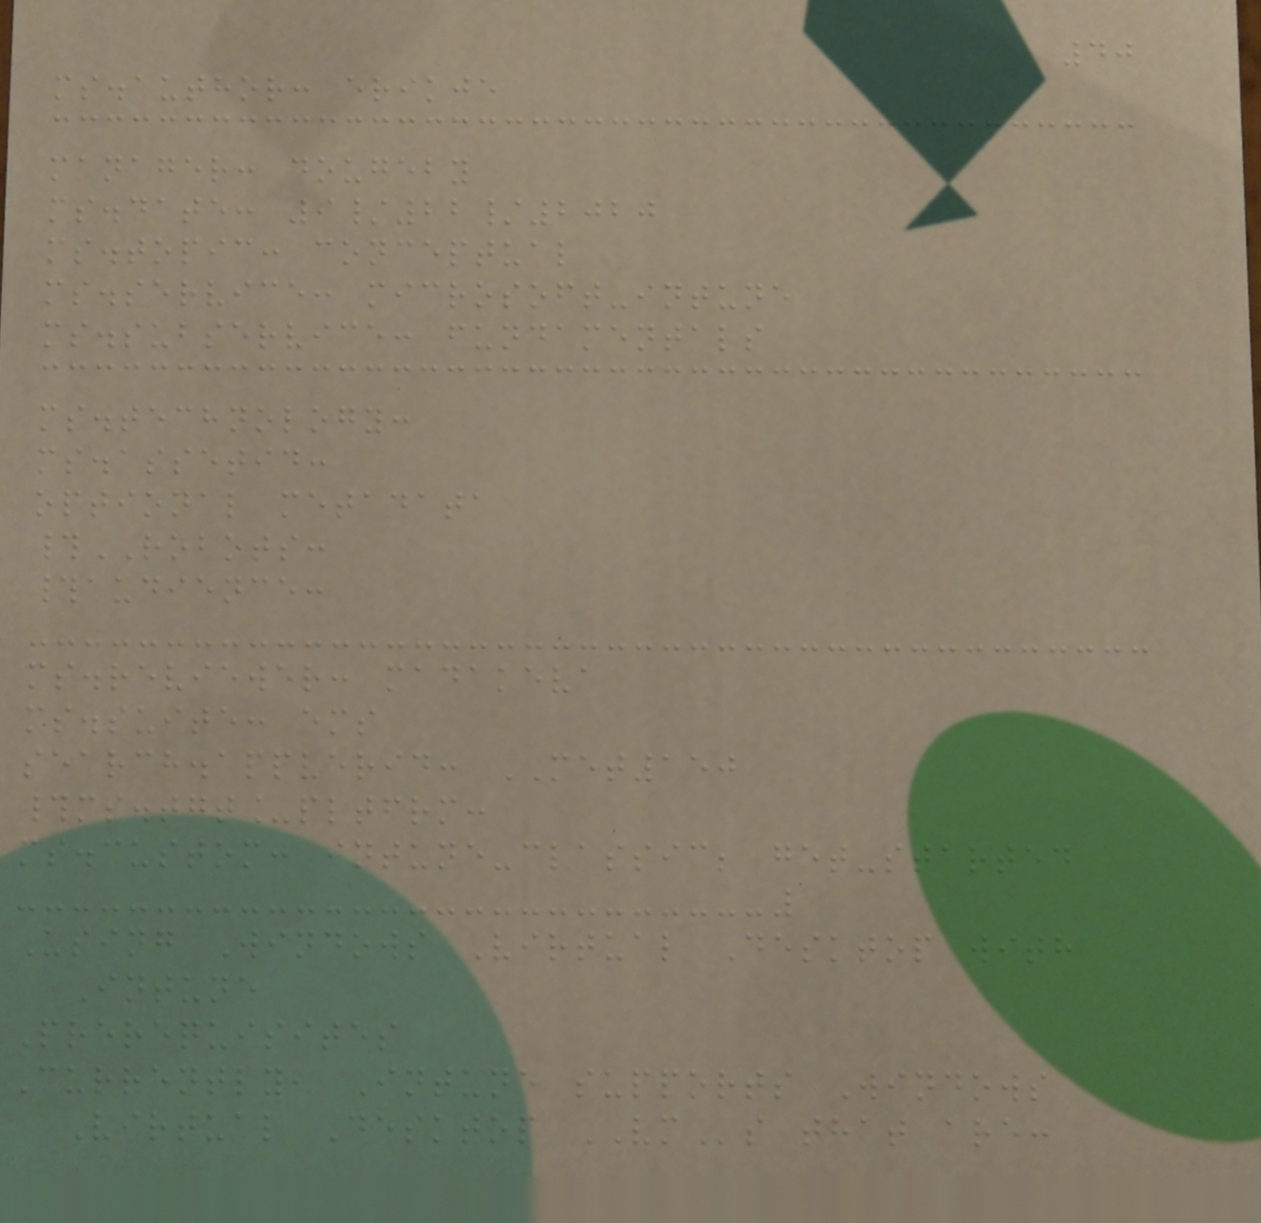40
ms.author: erikje
manager: dougeby
ms.date: 9/22/2020
ms.topic: conceptual
ms.service: microsoft-intune
ms.subservice: fundamentals
ms.technology:
ms.assetid:
optional metadata
#ROBOTS:
#audience:
ms.reviewer: madakeva
ms.suite: ems
search.appverid: MET150
#ms.tgt_pltfrm:
ms.custom: intune-classic; get-started
Using Windows Virtual Desktop with
Intune
Prerequisites
Currently, Intune supports Windows
Virtual Desktop VMs that are:
